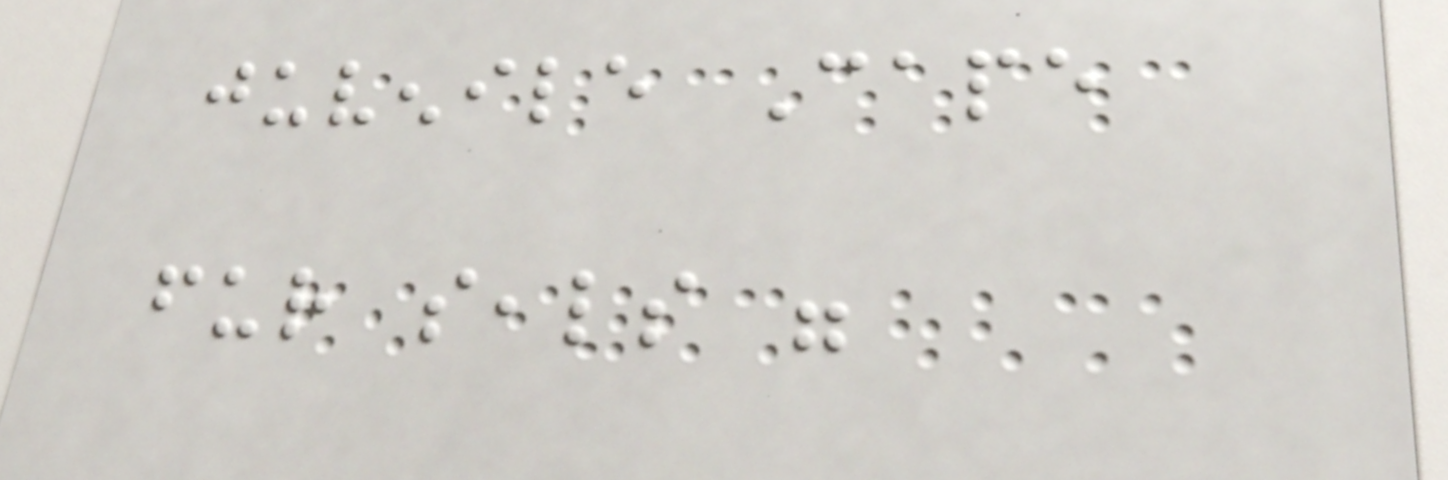juvenile Cape
fur seals were
